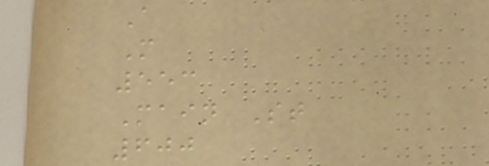A
M
553
Main St
600
